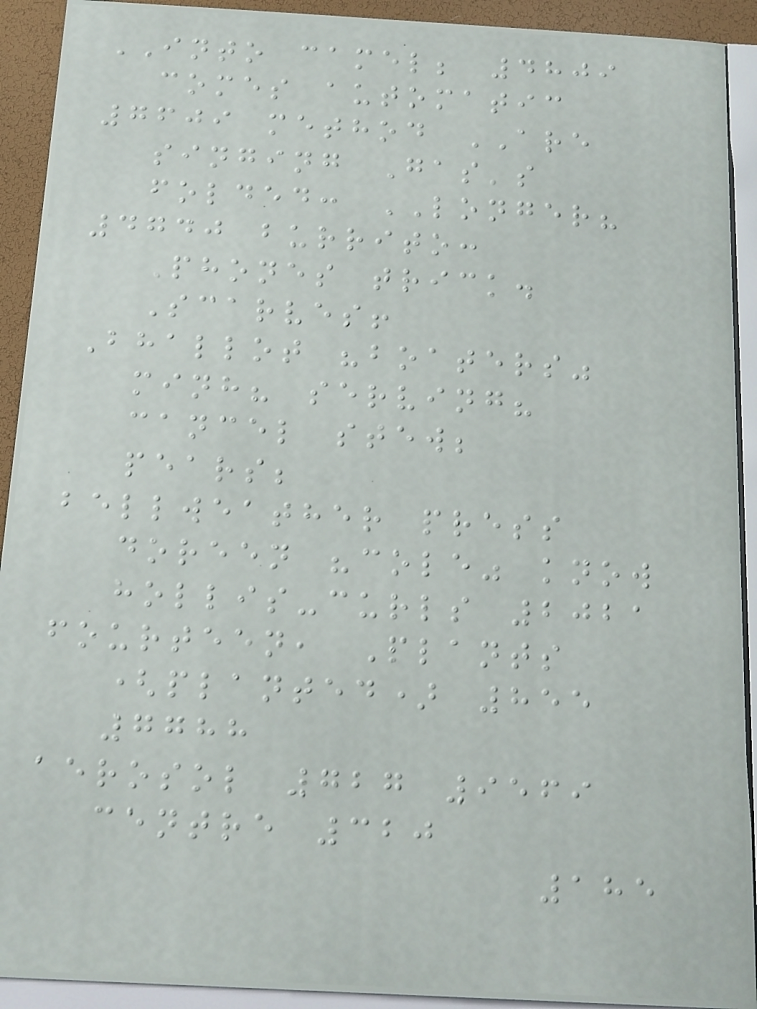INTO camel; 4809
comes automatic
7609 method ARE
singing Gas's
folded: LONGER?
4740 burrito:
Phones trick.
Scarves!
Bhallot "boaters"
minh? serving?
cancel stew;
pears;
bellweather press
doreen "cole" know
hollis-curls 2021
fourteen, Plants
(planted) 855
7788
aerosol 727 9569
centre 320
185
